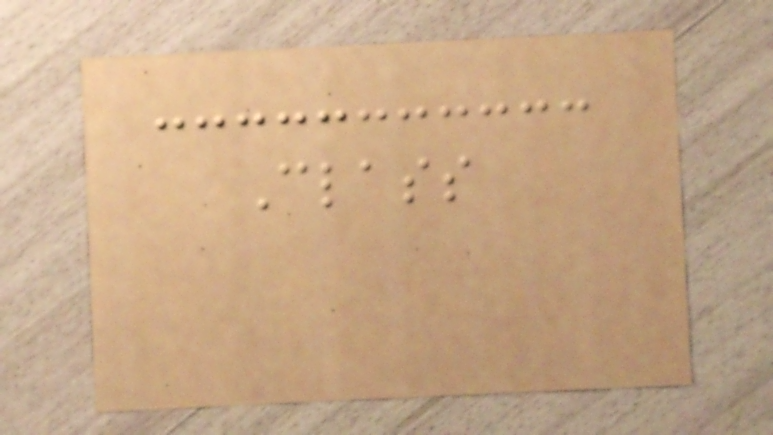Class
